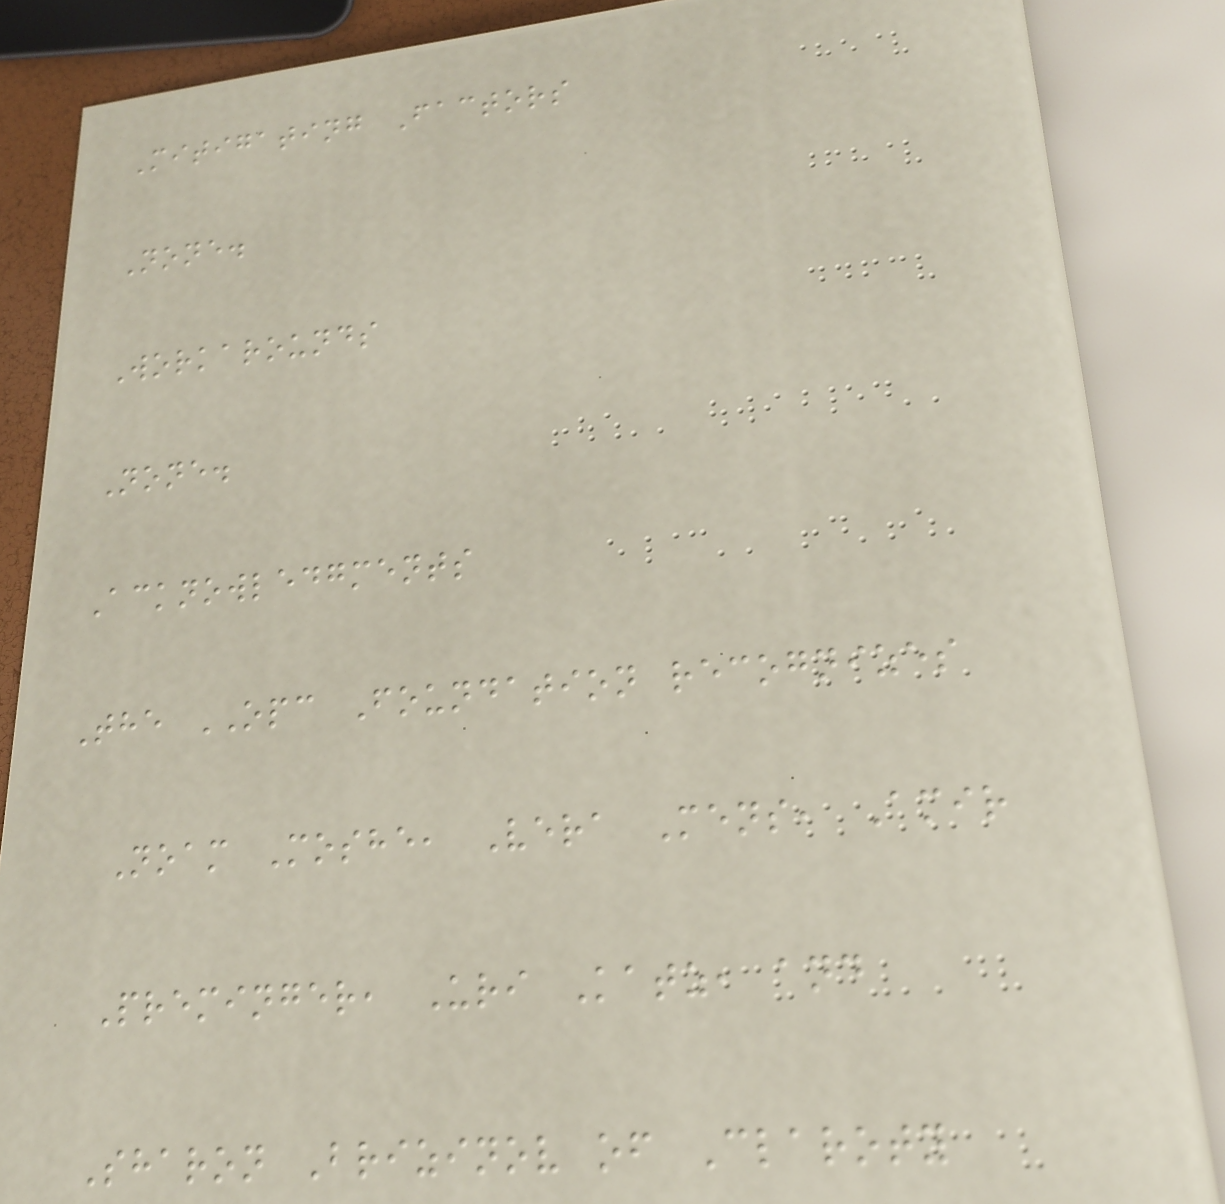Mitigating Factors
None.
Workarounds
None.
Acknowledgments
The OPC Foundation recognizes
Noam Moshe, Vera Mens, Amir
Preminger, Uri Katz, and
Sharon Brizinov of Claroty
